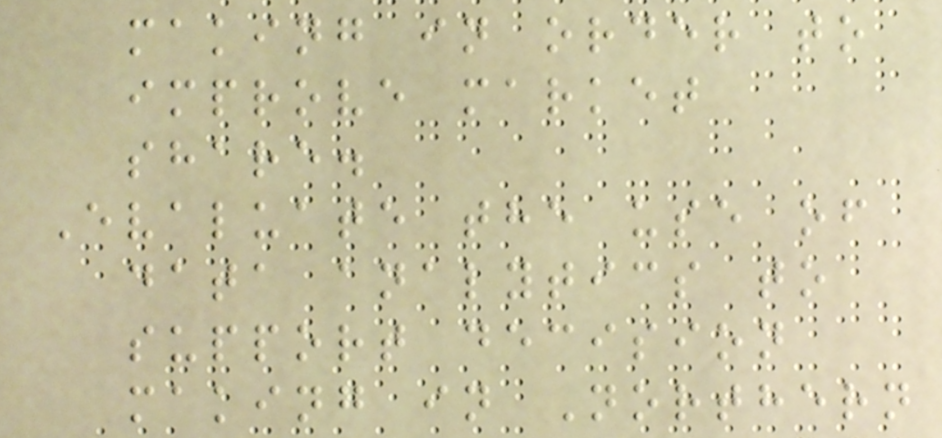making in order to
improve market
share.
Evaluate the use of
data analytics to
support decision
making in Northern
